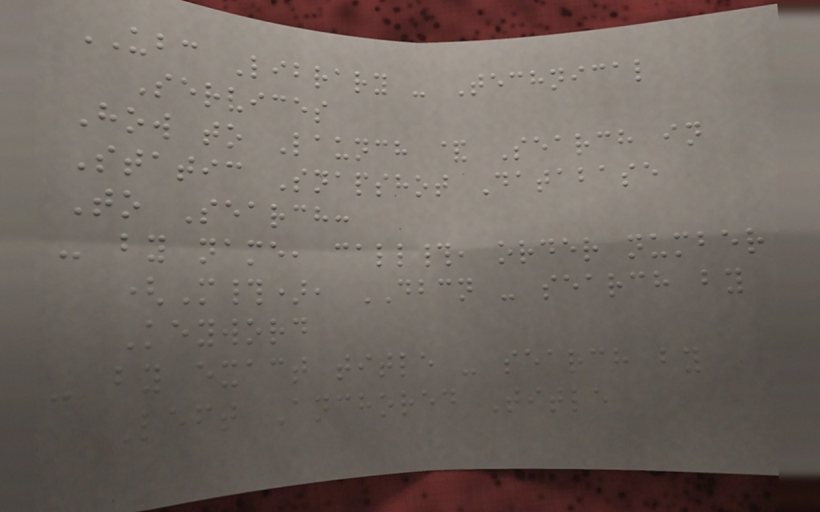UBC Library - Technical
Services
How to Launch & Search in
Static Snapshot Database
To Search:
- by name, call#, order number
(M#), DBCN - search by
Keyword
- by exact title - search by
Left Anchored Title
